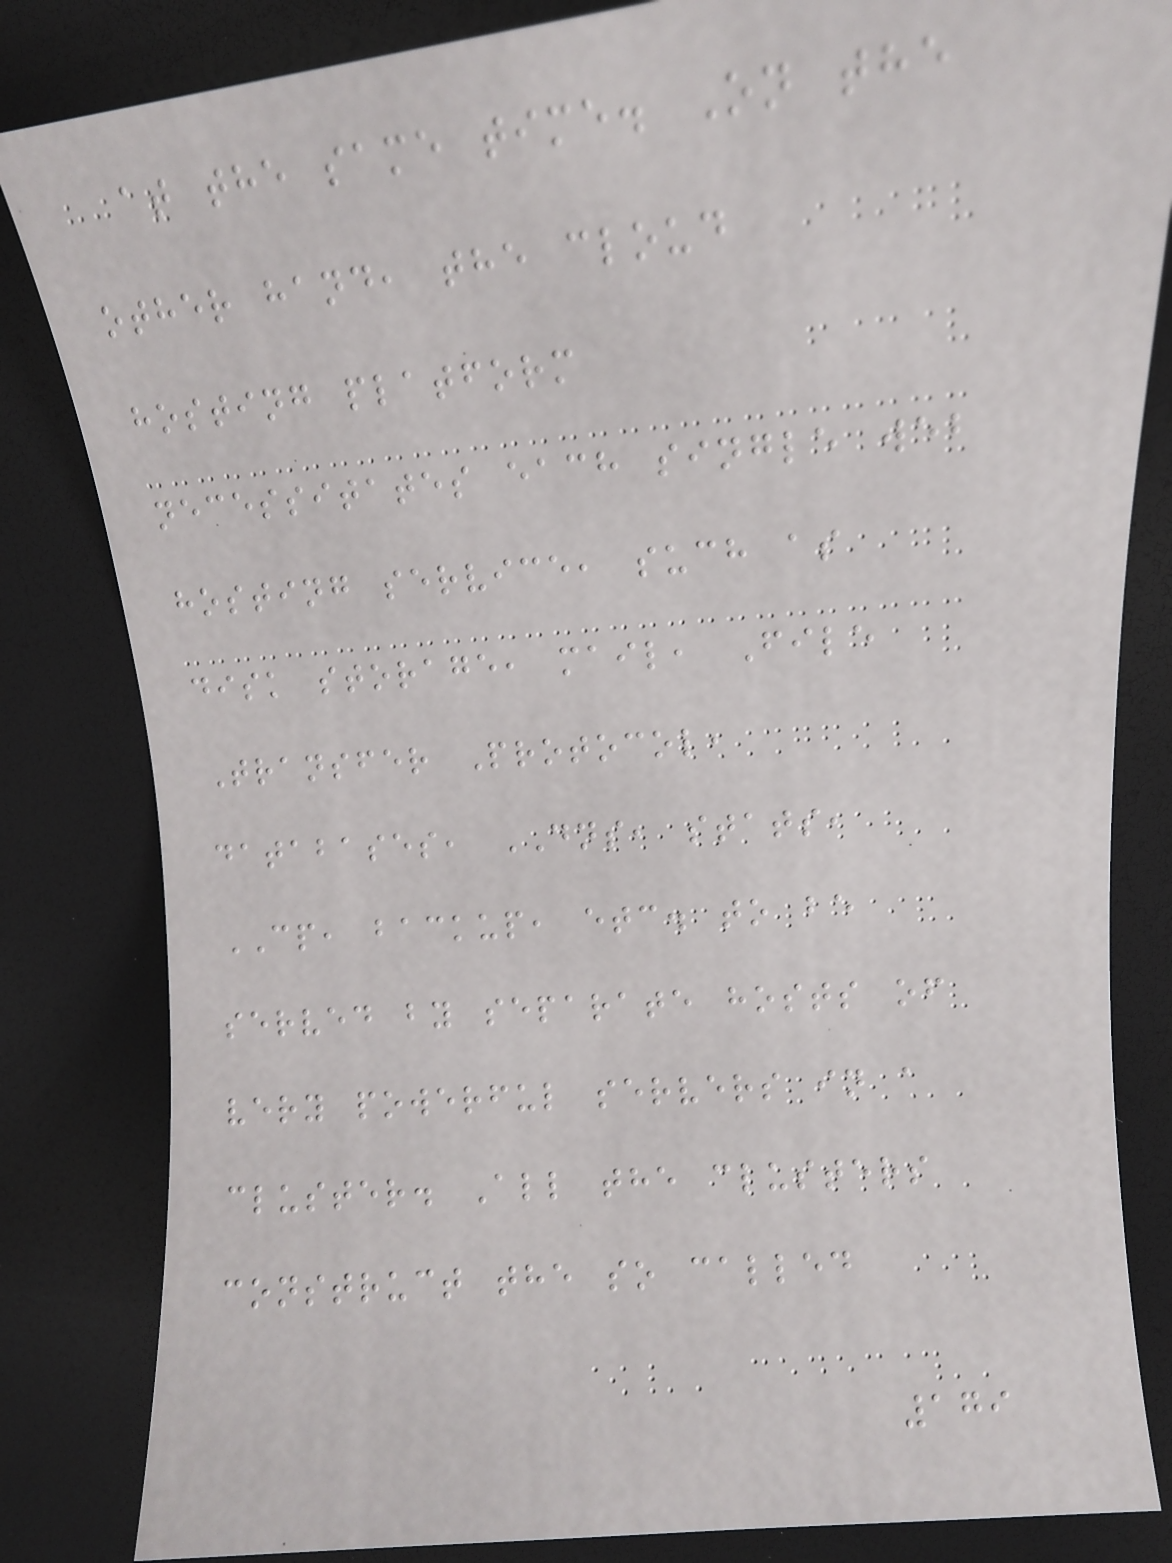at the same time. On the
other hand, the cloud
hosting platform
necessitates each single web
hosting service, such as
disk storage, mail, File
Transfer Protocol,
databases, DNS, stats,
CP, backup, etc. to be
served by separate hosts of
very powerful servers in a
cluster. All the clusters
construct the so called
179
